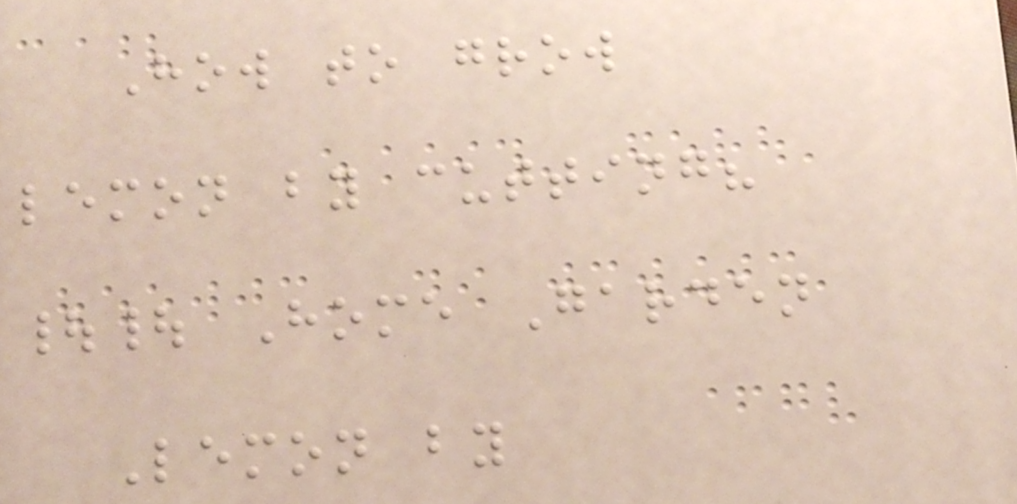How to grow
lemon by cutting?
|| Home Garden
Lemon by
